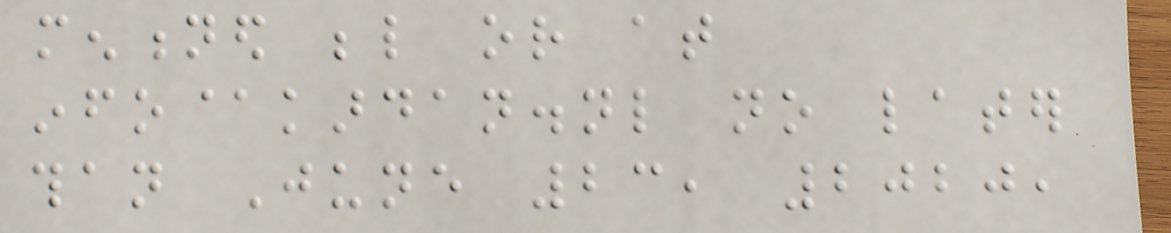mentioned below or at
info@kardan.nl no later
than June 23, 2020,
